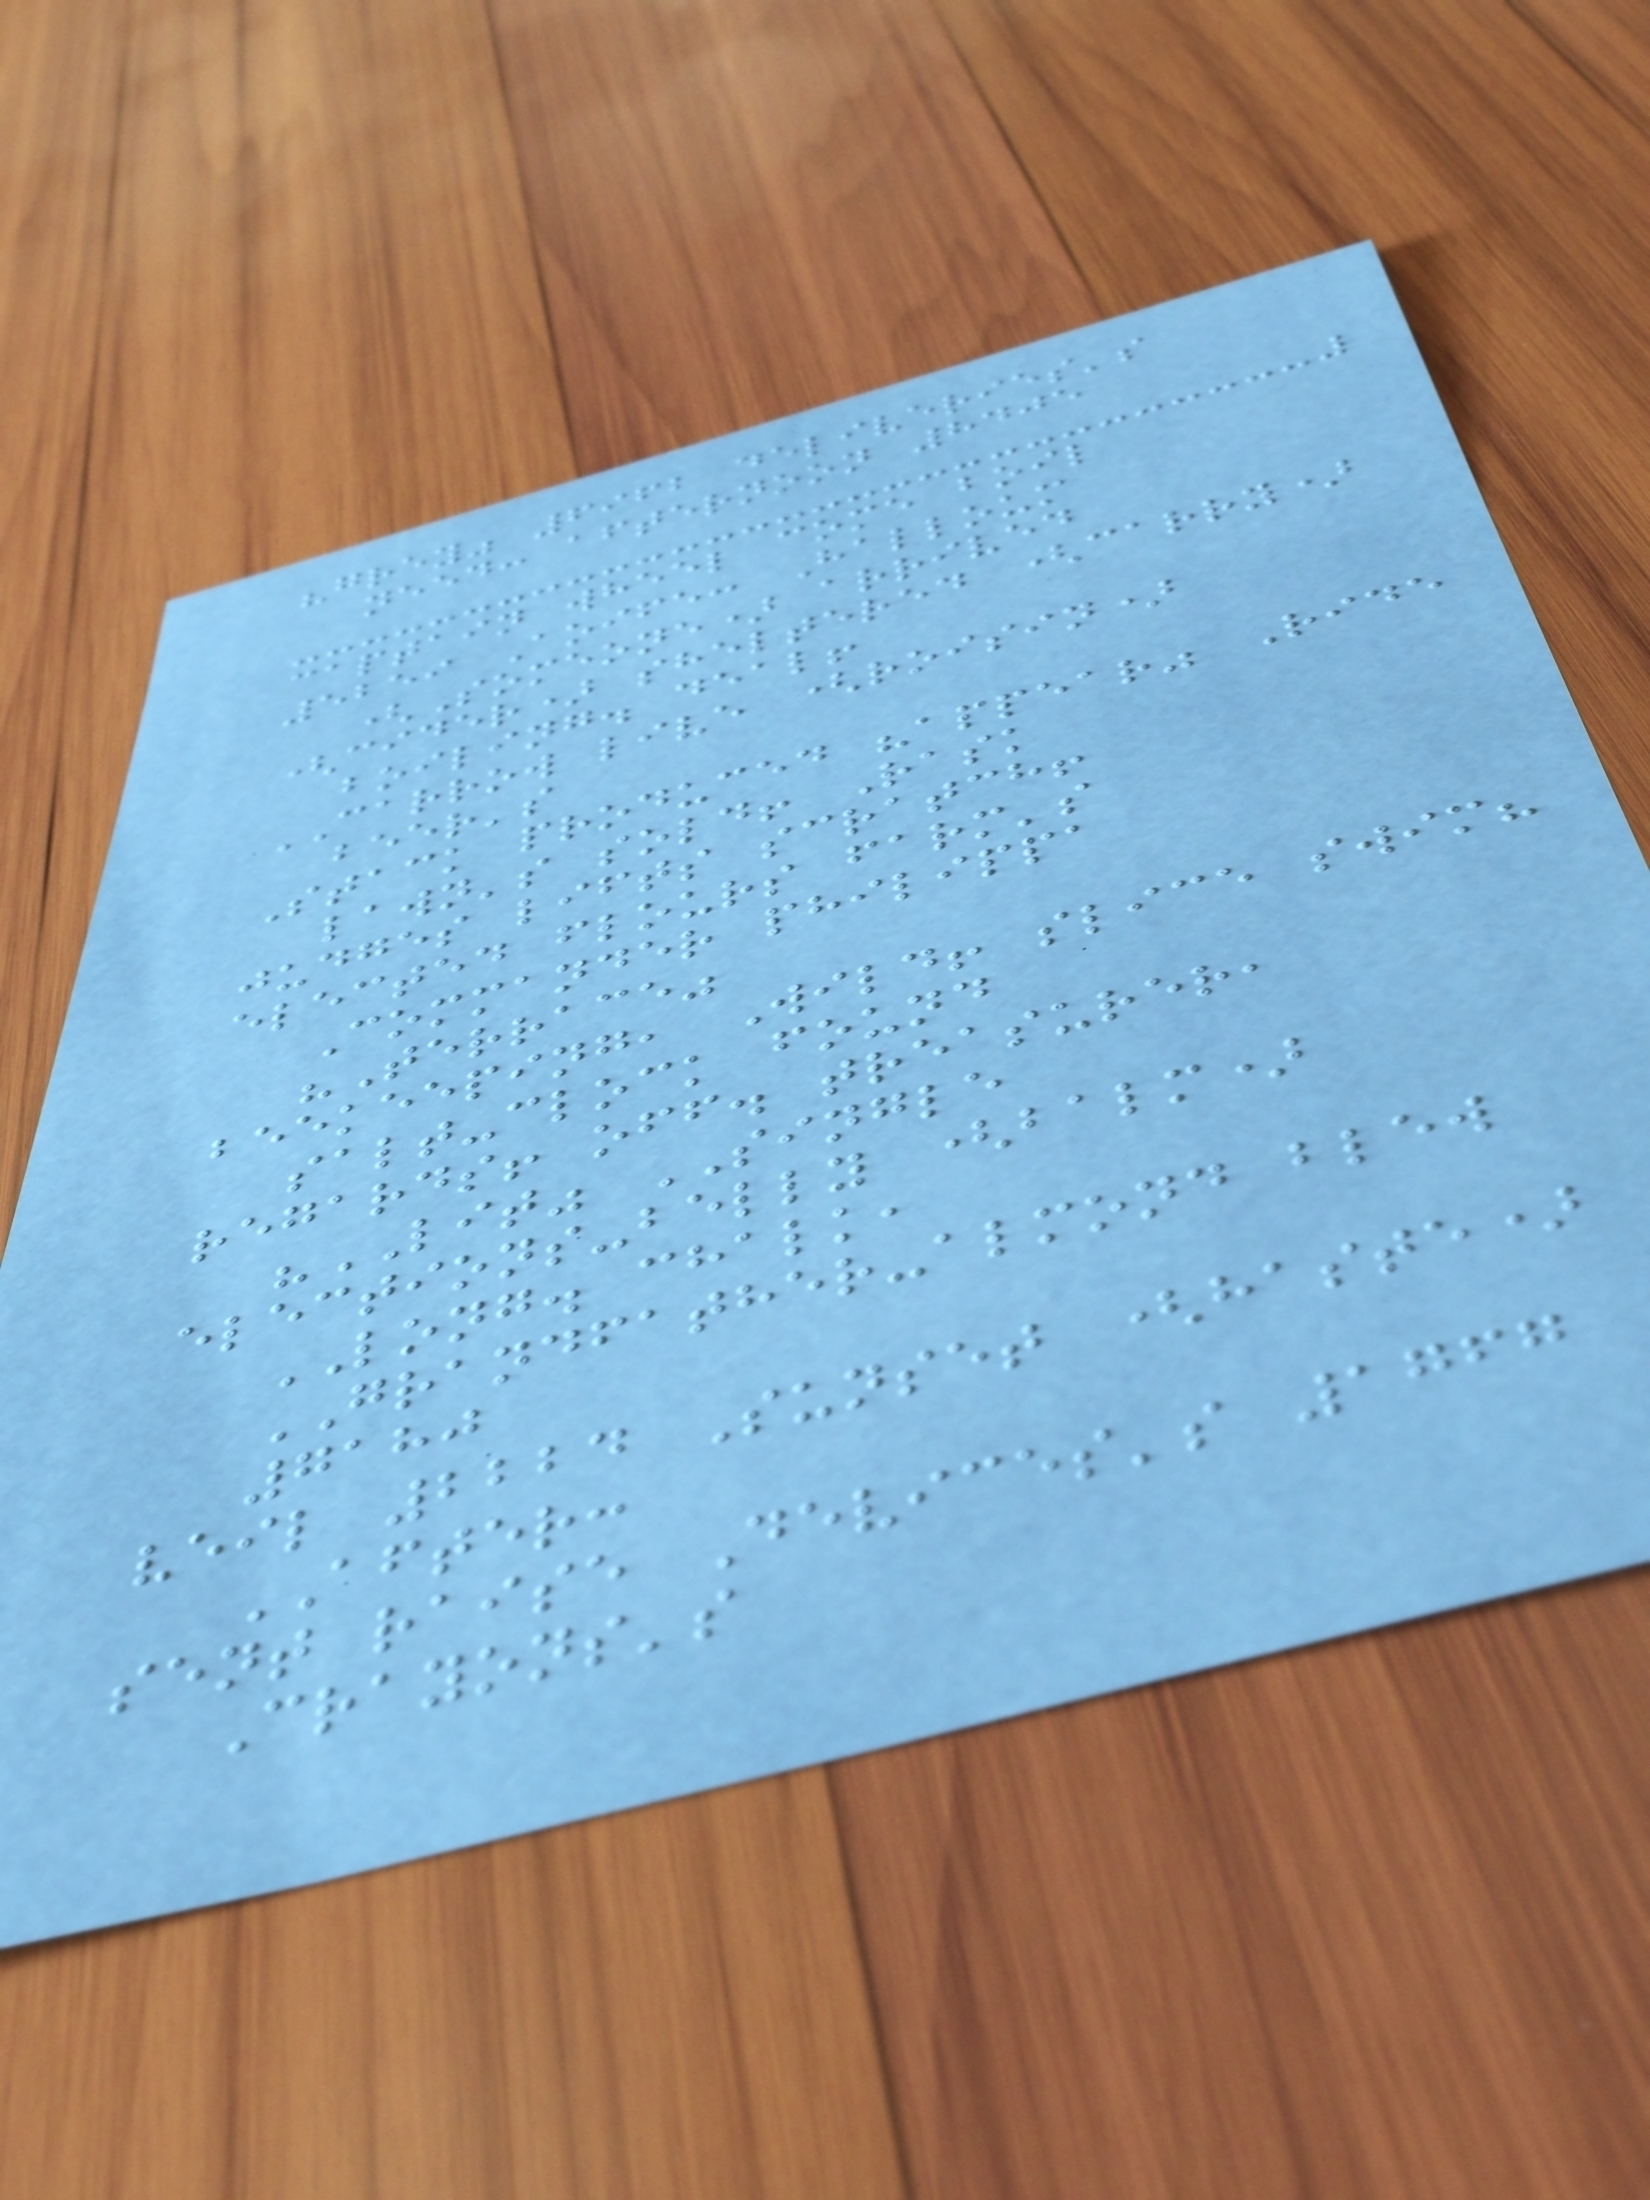"grey" 6962 deliveries's
need: afternoon 8405
captain wheel come boil
5259 Aoife: Halloum
(Someone) arrived
(cider) sheltered (carry)
boiling. deal!
CARROW live (roisin)
beer's
Stack produced "appear" Ride
lawn's sold! Rask
judges lifts scratch!
elected flours farm's
Commander philippa
"Terrace"
beekeeping, Wild! slice swim?
salt-clock found
regards! off. treasurer,
"LIT" SINGLE
elections-belly (balm)
LONG. chalk,
GRANDFATHER-almond blew
7180
veil 2224 Sunset (haste)
AFTER:
sent raise Devices's 1767
Crayons's
